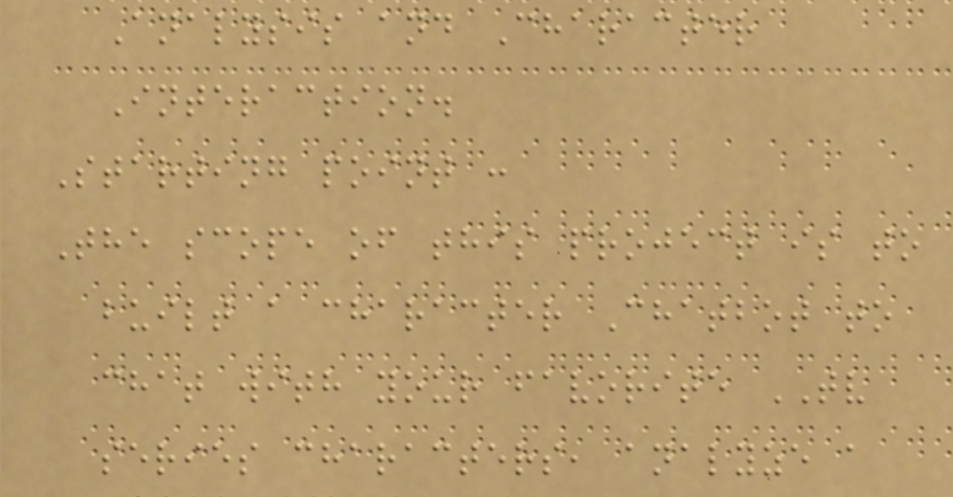Analysis and Character
Interaction.
Starting point :
The scope of this project is to
built a character Chatbot to
chat with your favorite TV
series characters, analyze a
